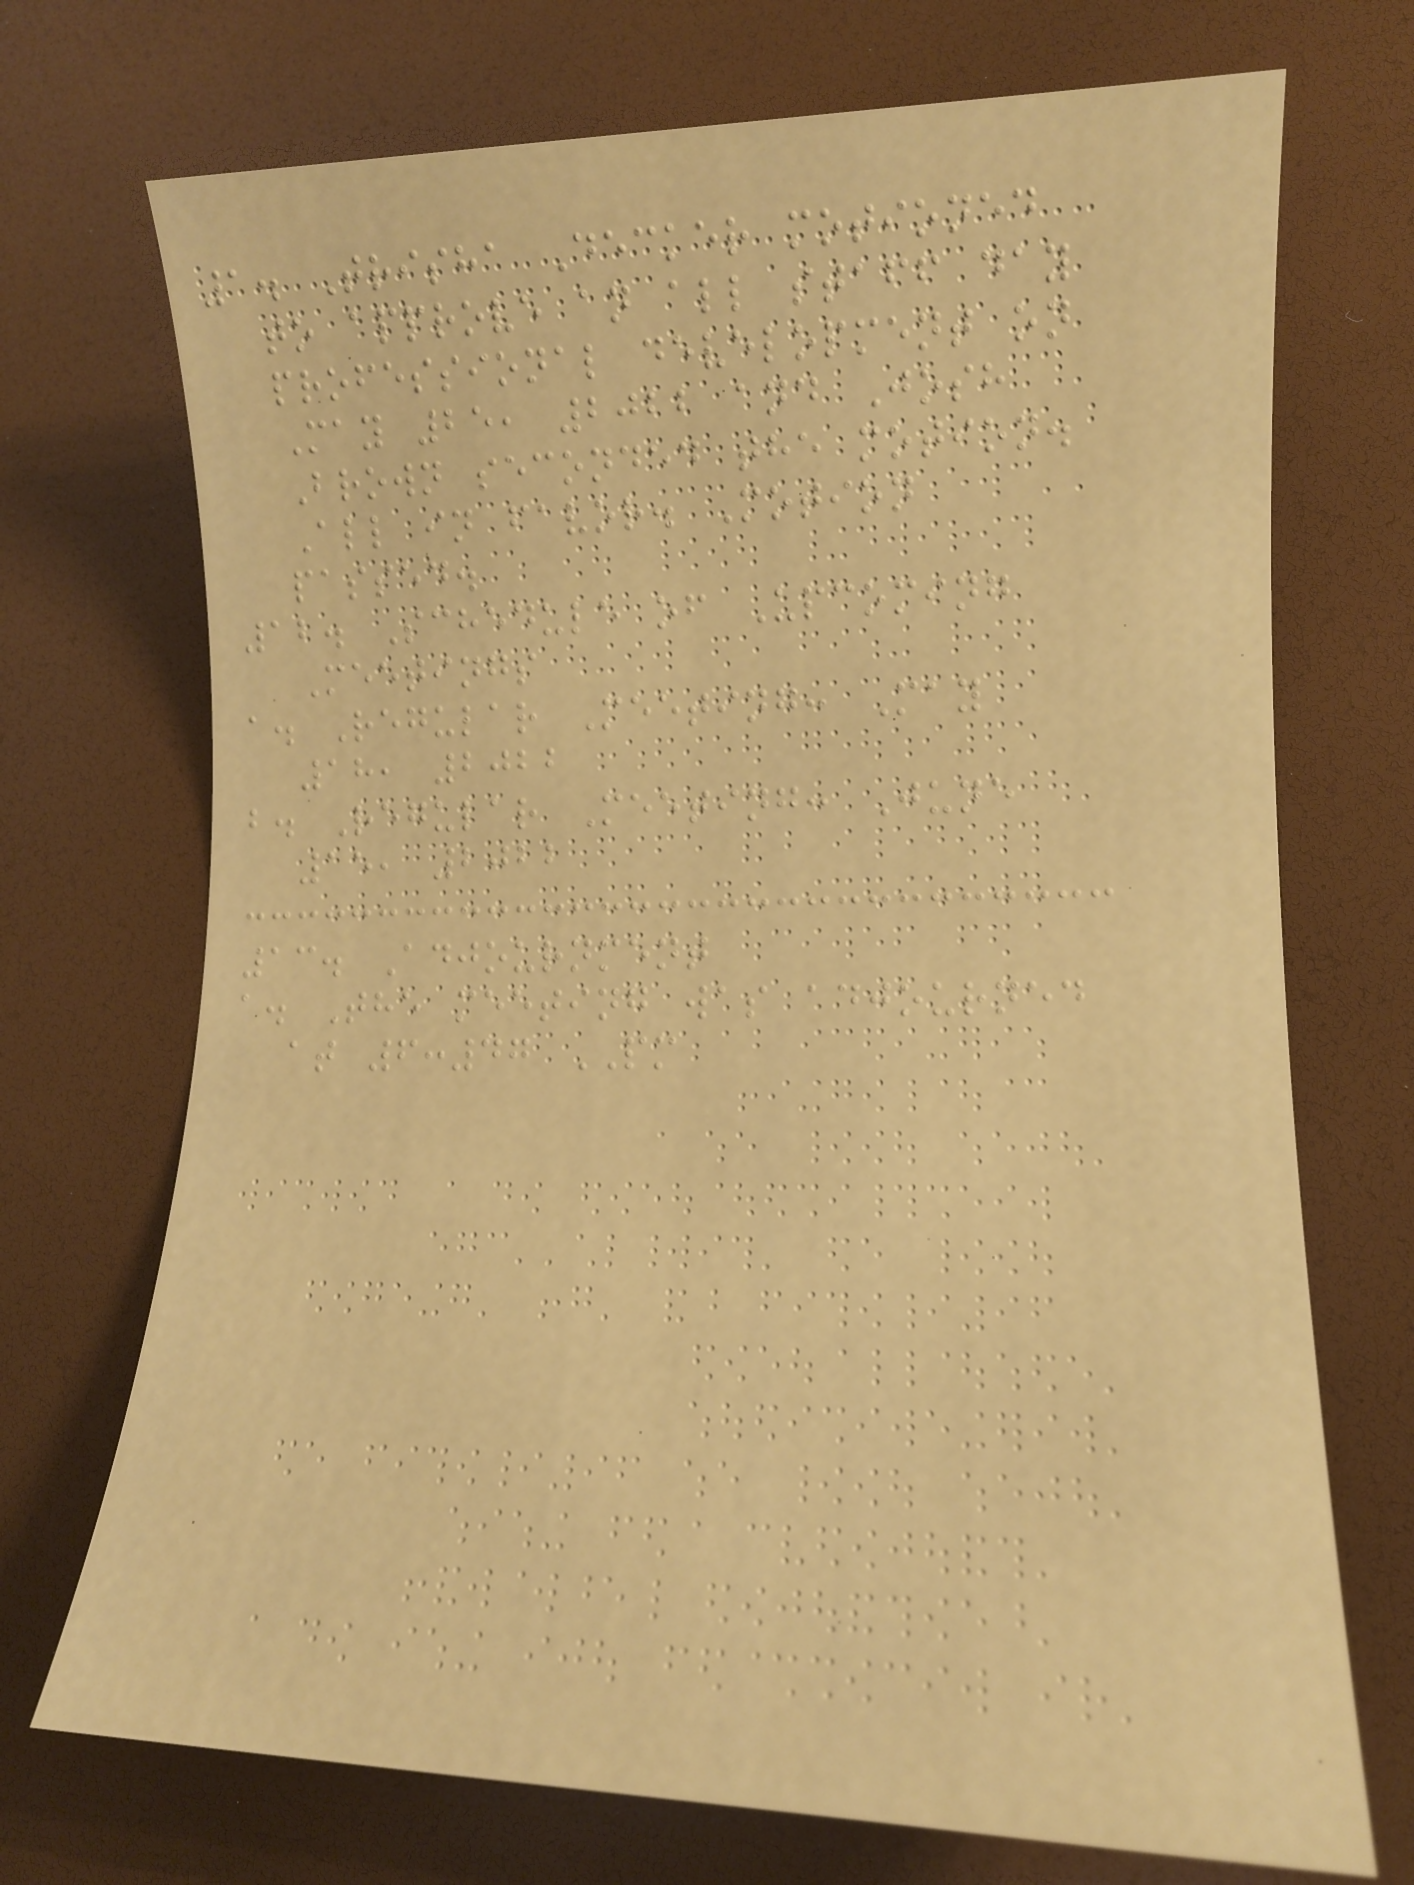1. Trisha Decker motioned
to approve an all staff day
professional development on
May 25, 2022 and Josh
Brown seconded the motion.
All in favor. Motion
passed.
12. Schedule of Upcoming
Meetings
a. Regular Meeting: May
18, 2022
b. Regular Meeting: June
15, 2022
13. Adjournment
a. The meeting was adjourned
at 6:47 PM
